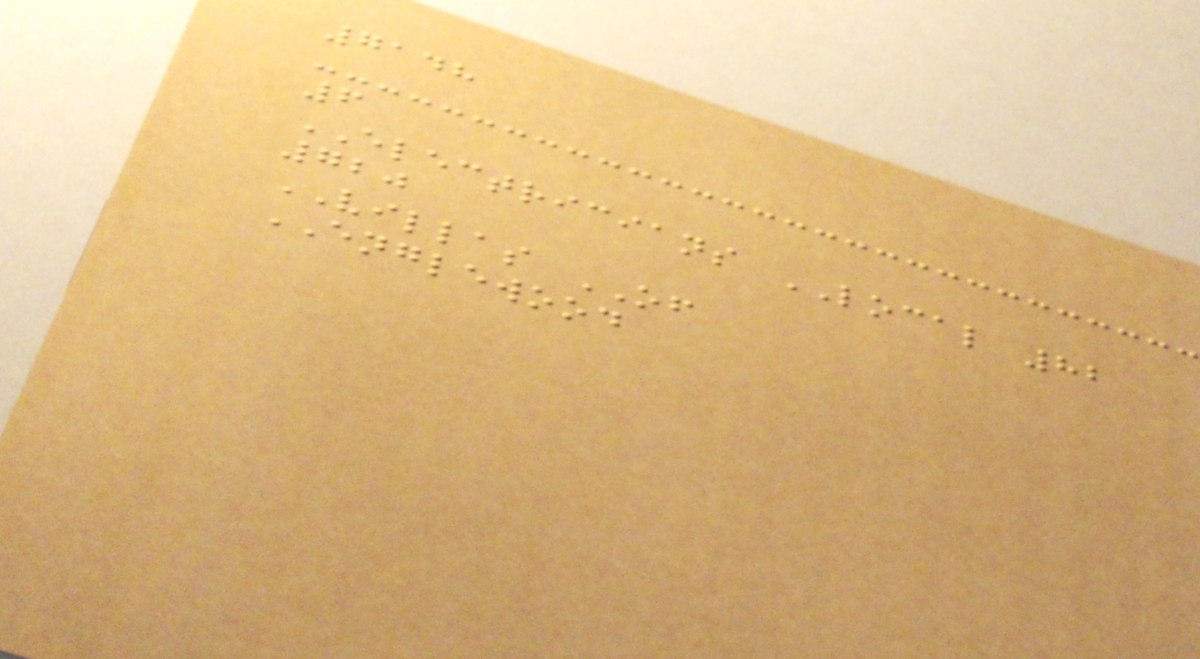7148
6
ELECTRICIANS LOCAL 82
720
VILLAS OF
ENGLEWOOD
